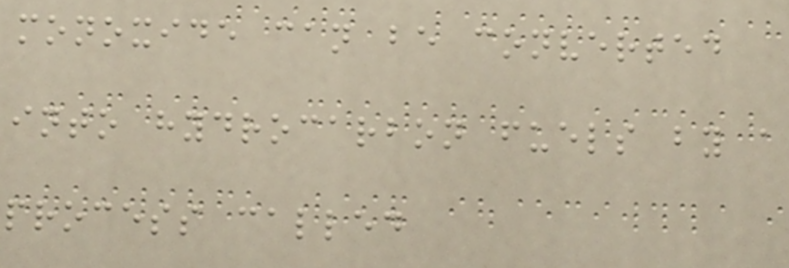monoxide can be converted
into hydrocarbon fuels by a
process called
